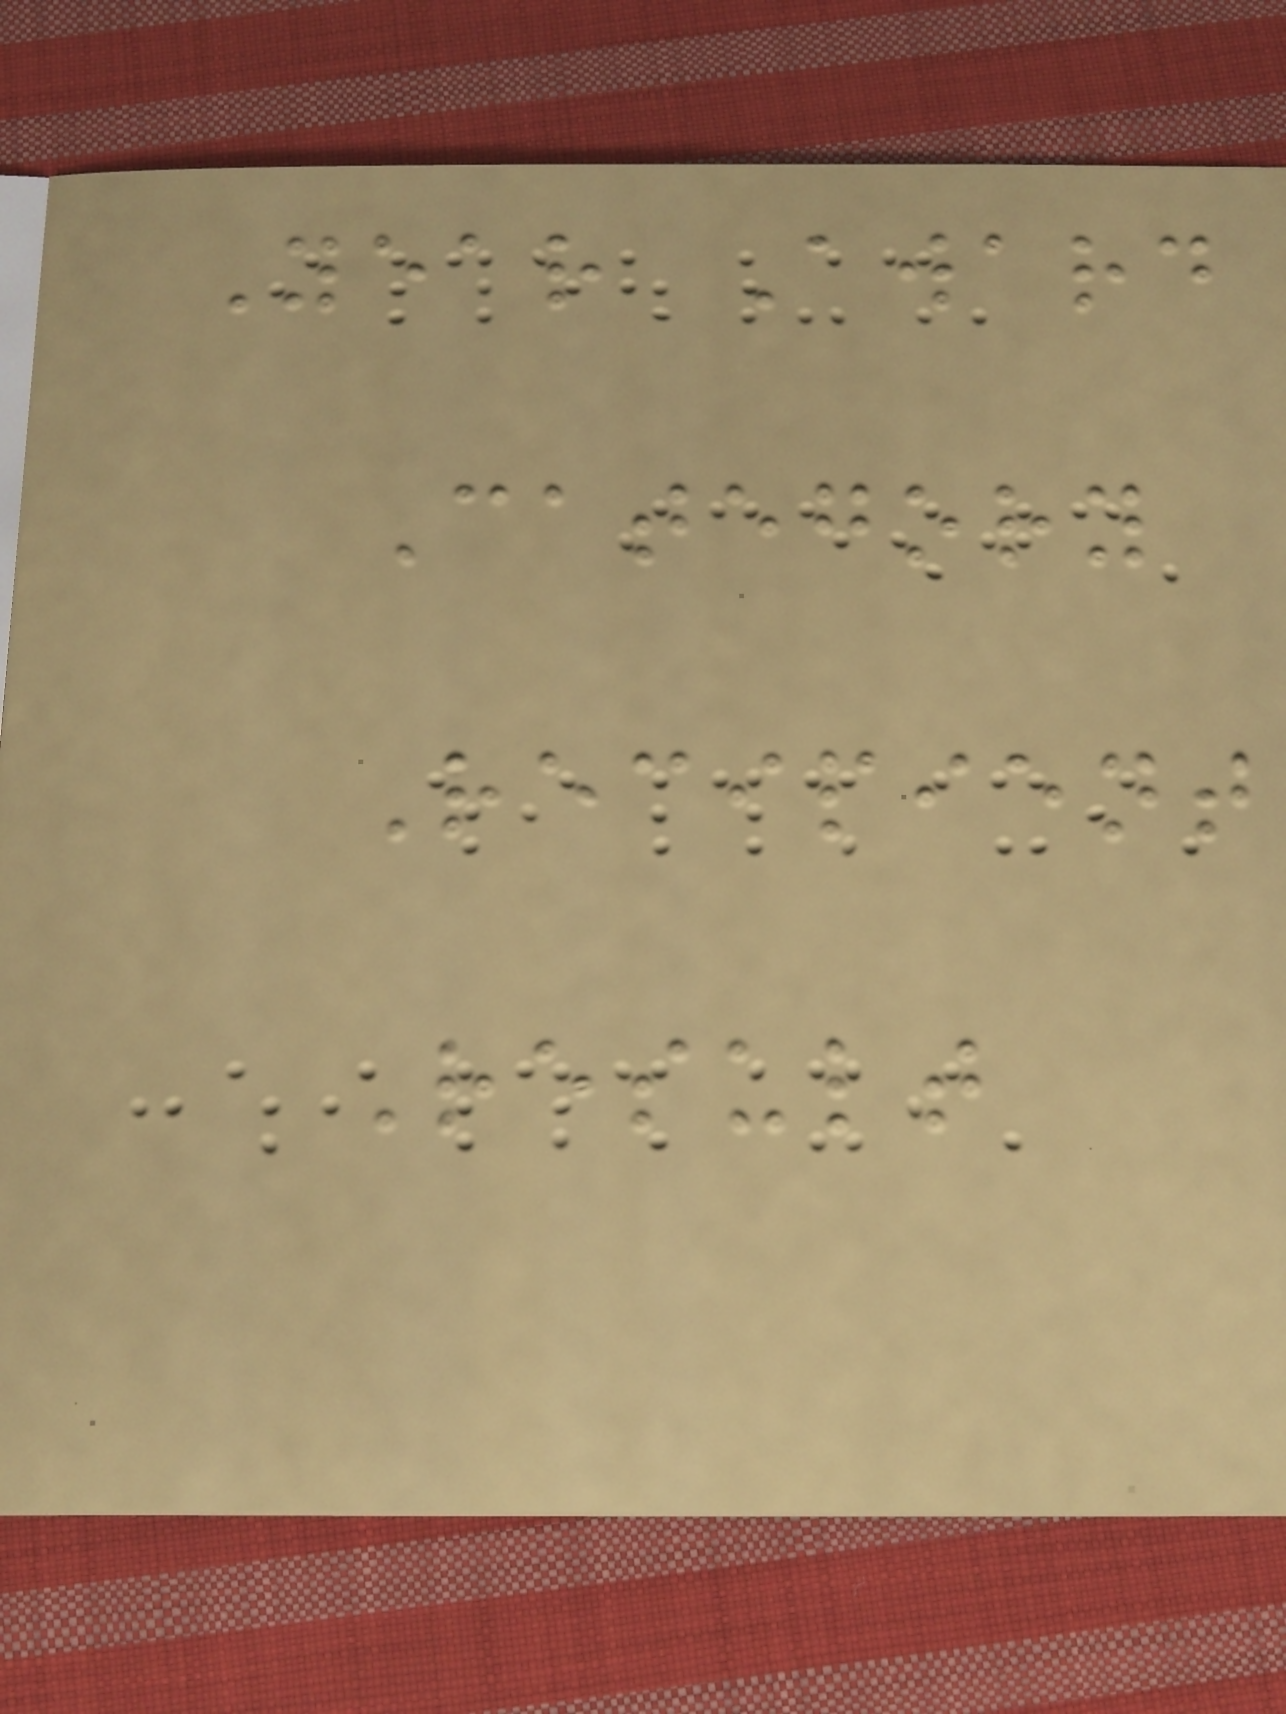Year Award
Category
Recipient
Result
